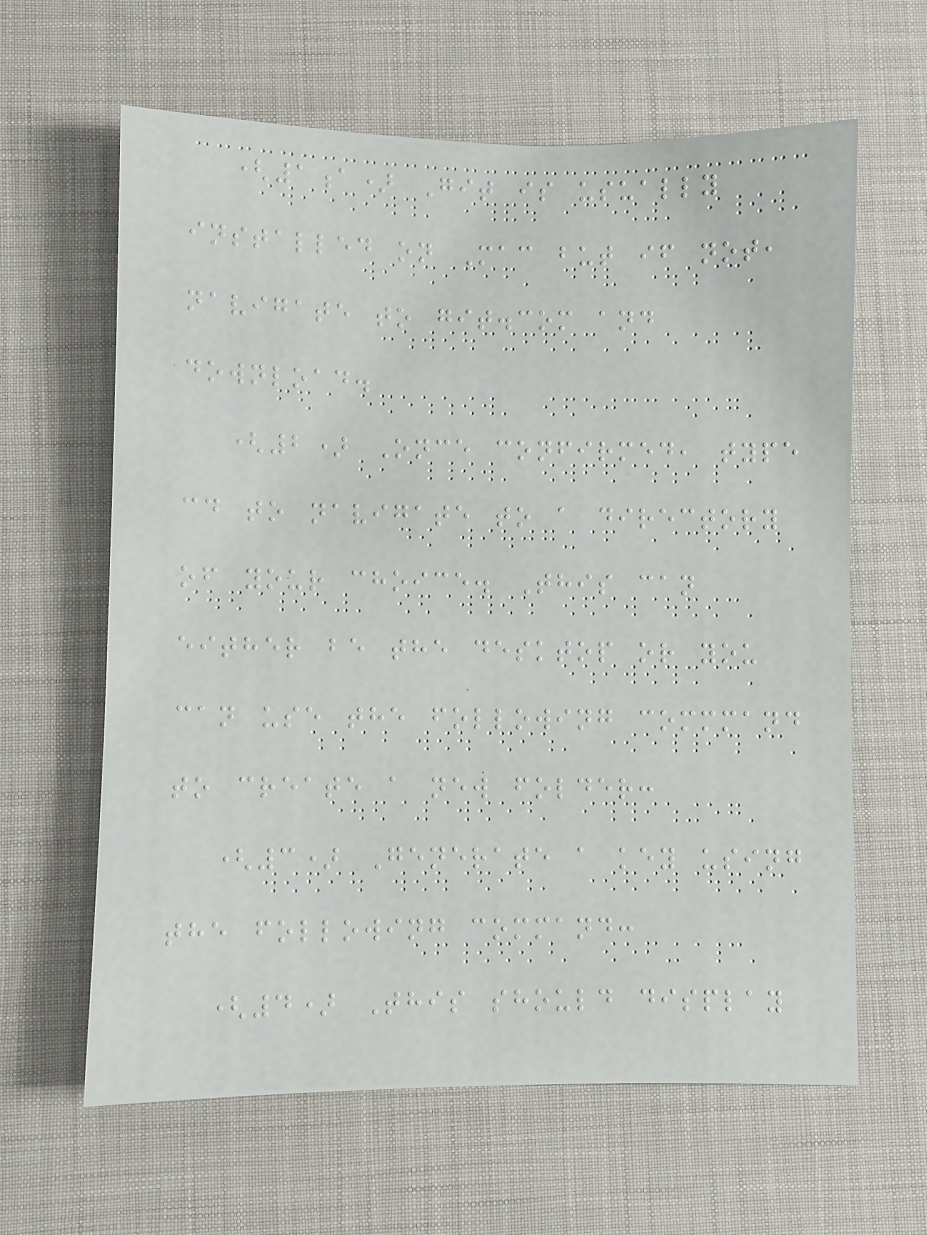(1a) Git is usually
installed on Mac but if not,
navigate to git.com and
download.
(2) Once confirmed, type
cd to navigate to a directory
of your choice. This can
either be the desktop or you
can use the following commmand
to create a new folder:
(3) Generate a key using
the following command:
(4) This should display
